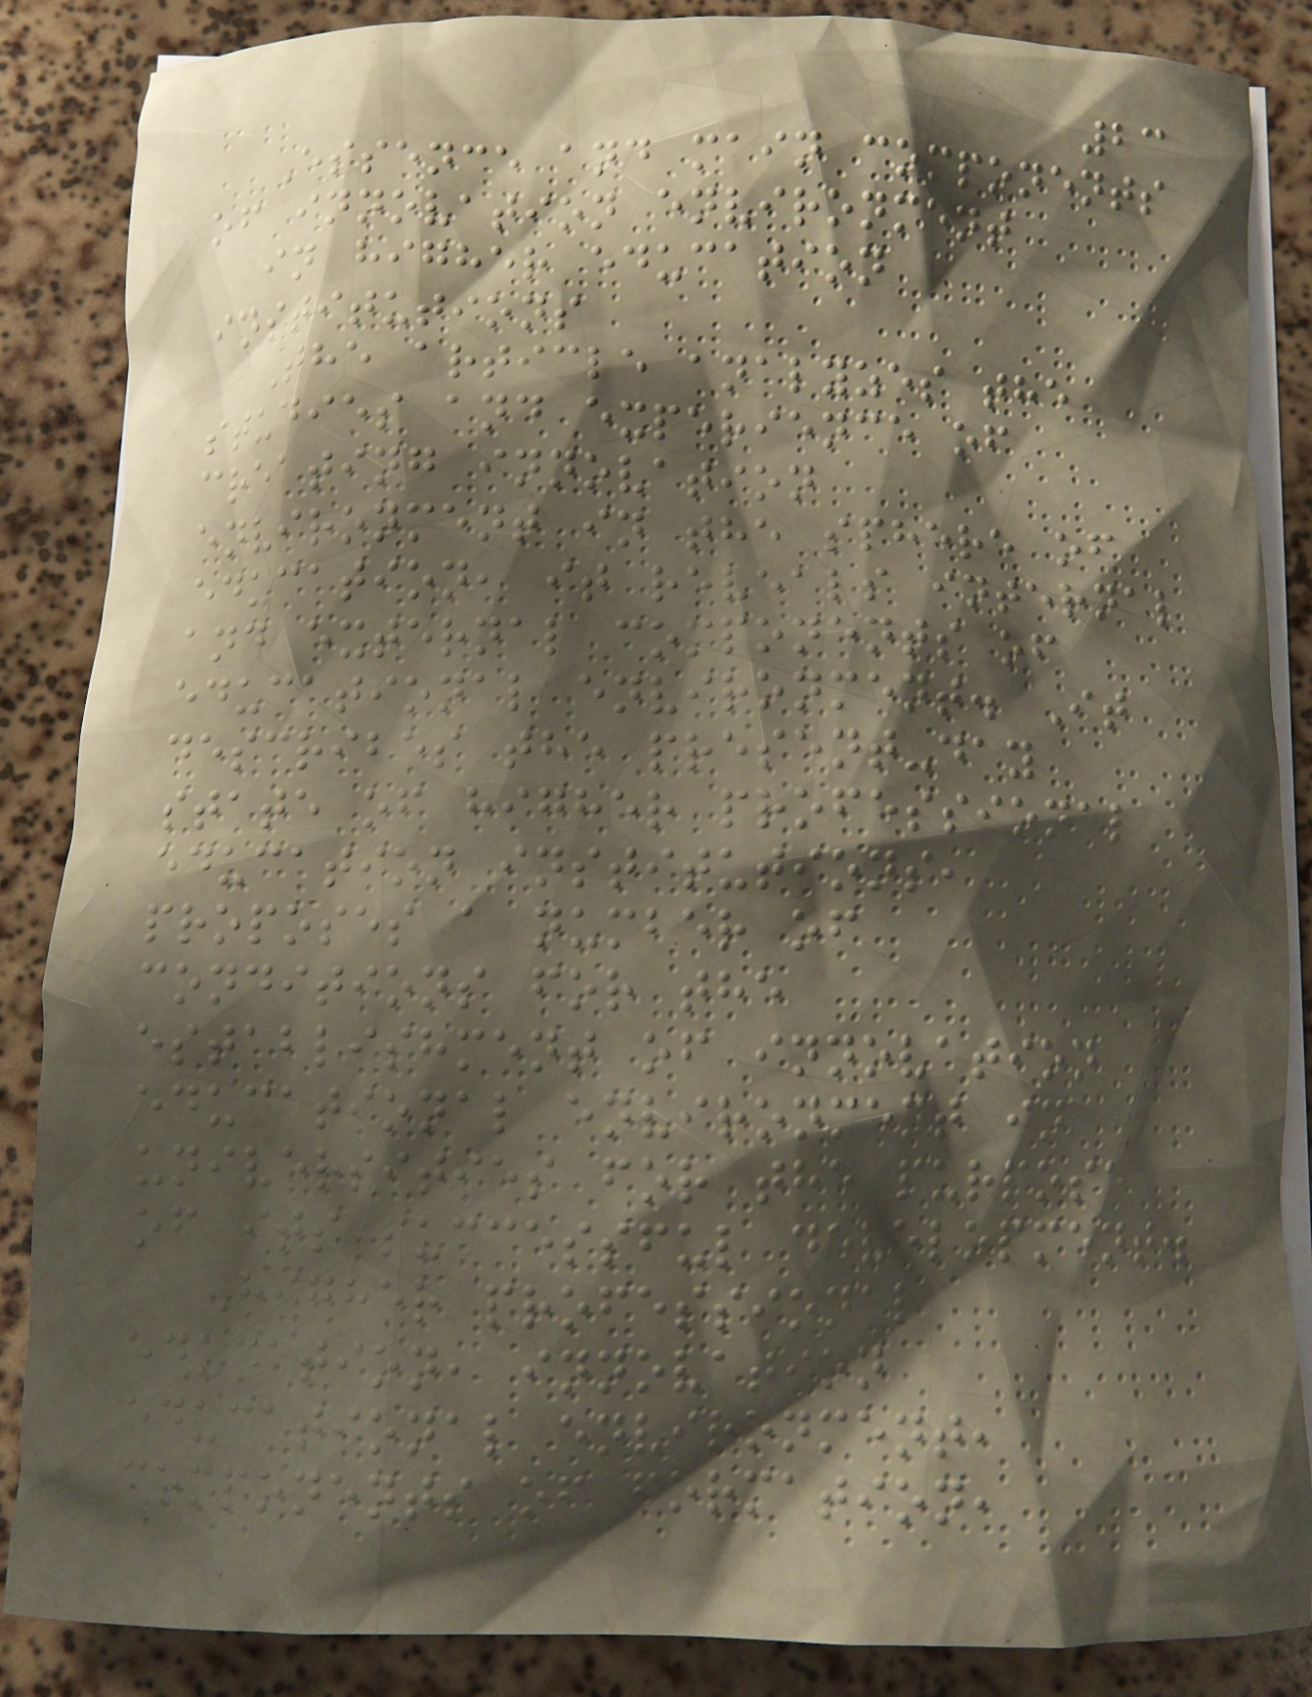23
Essence and main components
of innovation environment
in higher education
institutions
The article analyzes the
studies and experience of
creating innovation
environment in the sphere of
education, it reveals internal
and external components of
educational environment. It
describes the present-day
state of higher professional
education institutions,
proposes a number of
conditions for the
establishment of innovation
educational environment in
universities for the purpose
of its successful development.
Higher professional
education, innovation
educational environment,
components of formation,
